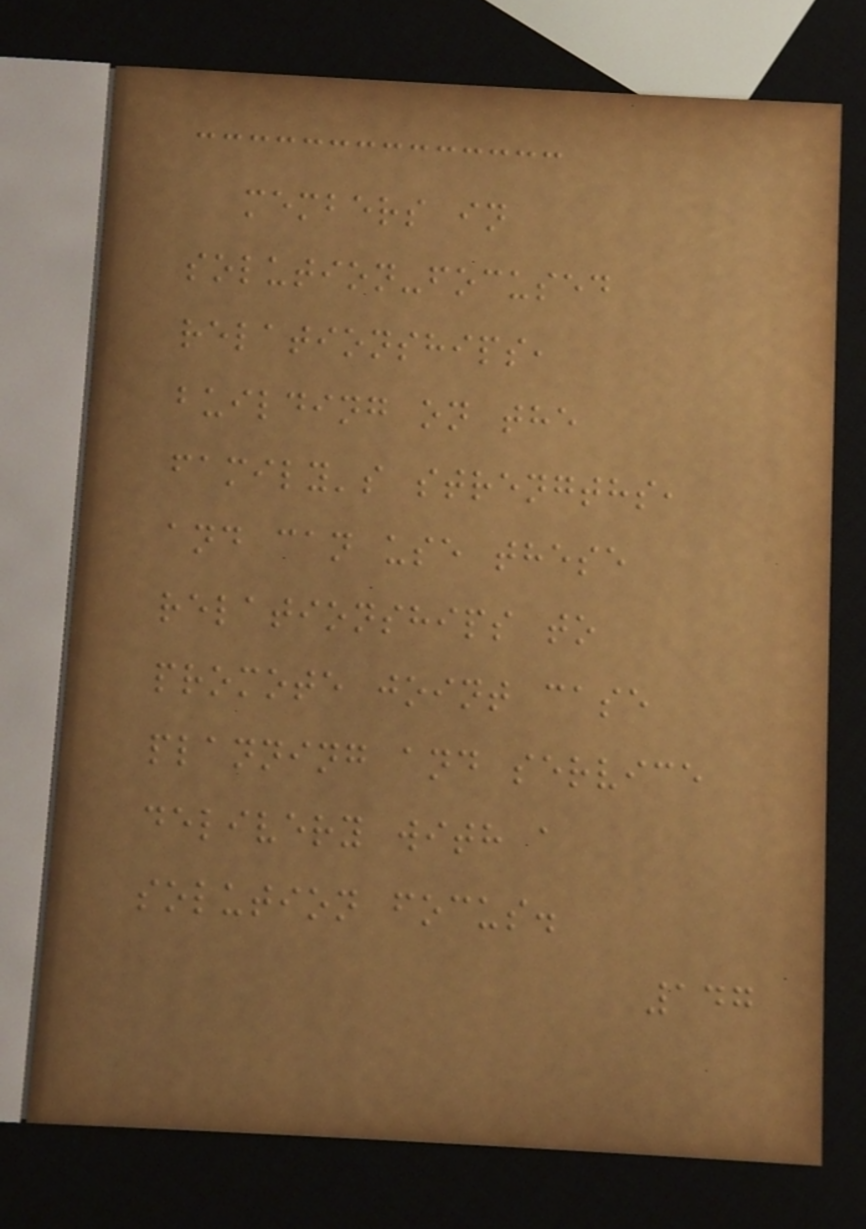members in
solution-focused
relationships,
building on the
family's strengths,
and can use these
relationships to
promote joint case
planning and service
delivery with a
solution focus.
147
